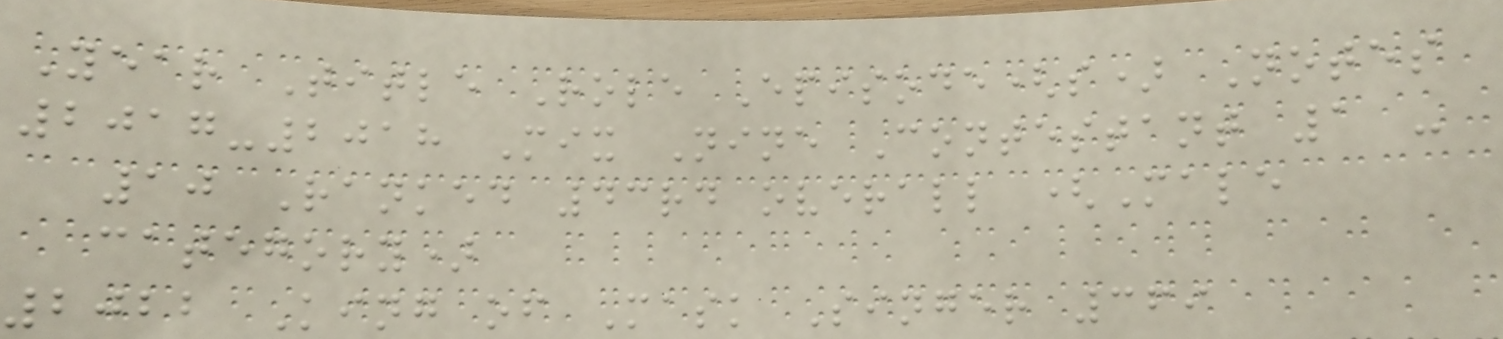Year Title Role Episode(s) Notes
2017-2018 Mix Nine Contestant 1 -
10 Ranked 43rd overall (Male
category)
2022 King of Mask Singer 369
